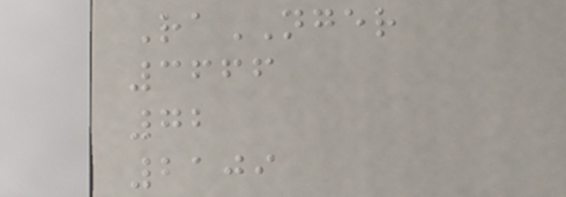RaNGER
3666
72
2109
